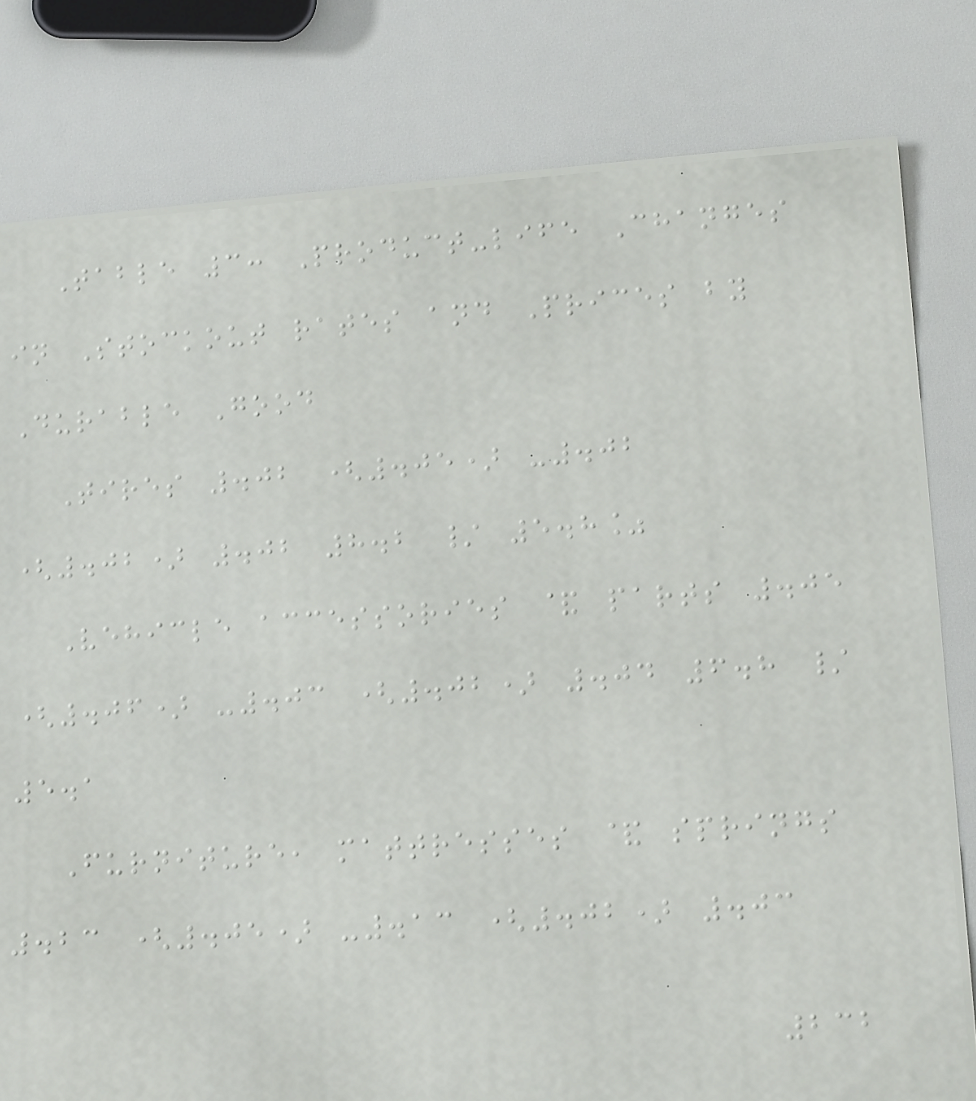Table 3: Product-life Changes
in Stockout rates and Prices by
Durable Good
Tires .02 (.05) -.02
(.02) .02 8.2 / 5.8%
Vehicle accessories & parts .05
(.06) -.03 (.02) .04 6.8 /
5.1
Furniture, mattresses & springs
.23 (.05) -.13 (.02) .03
232
